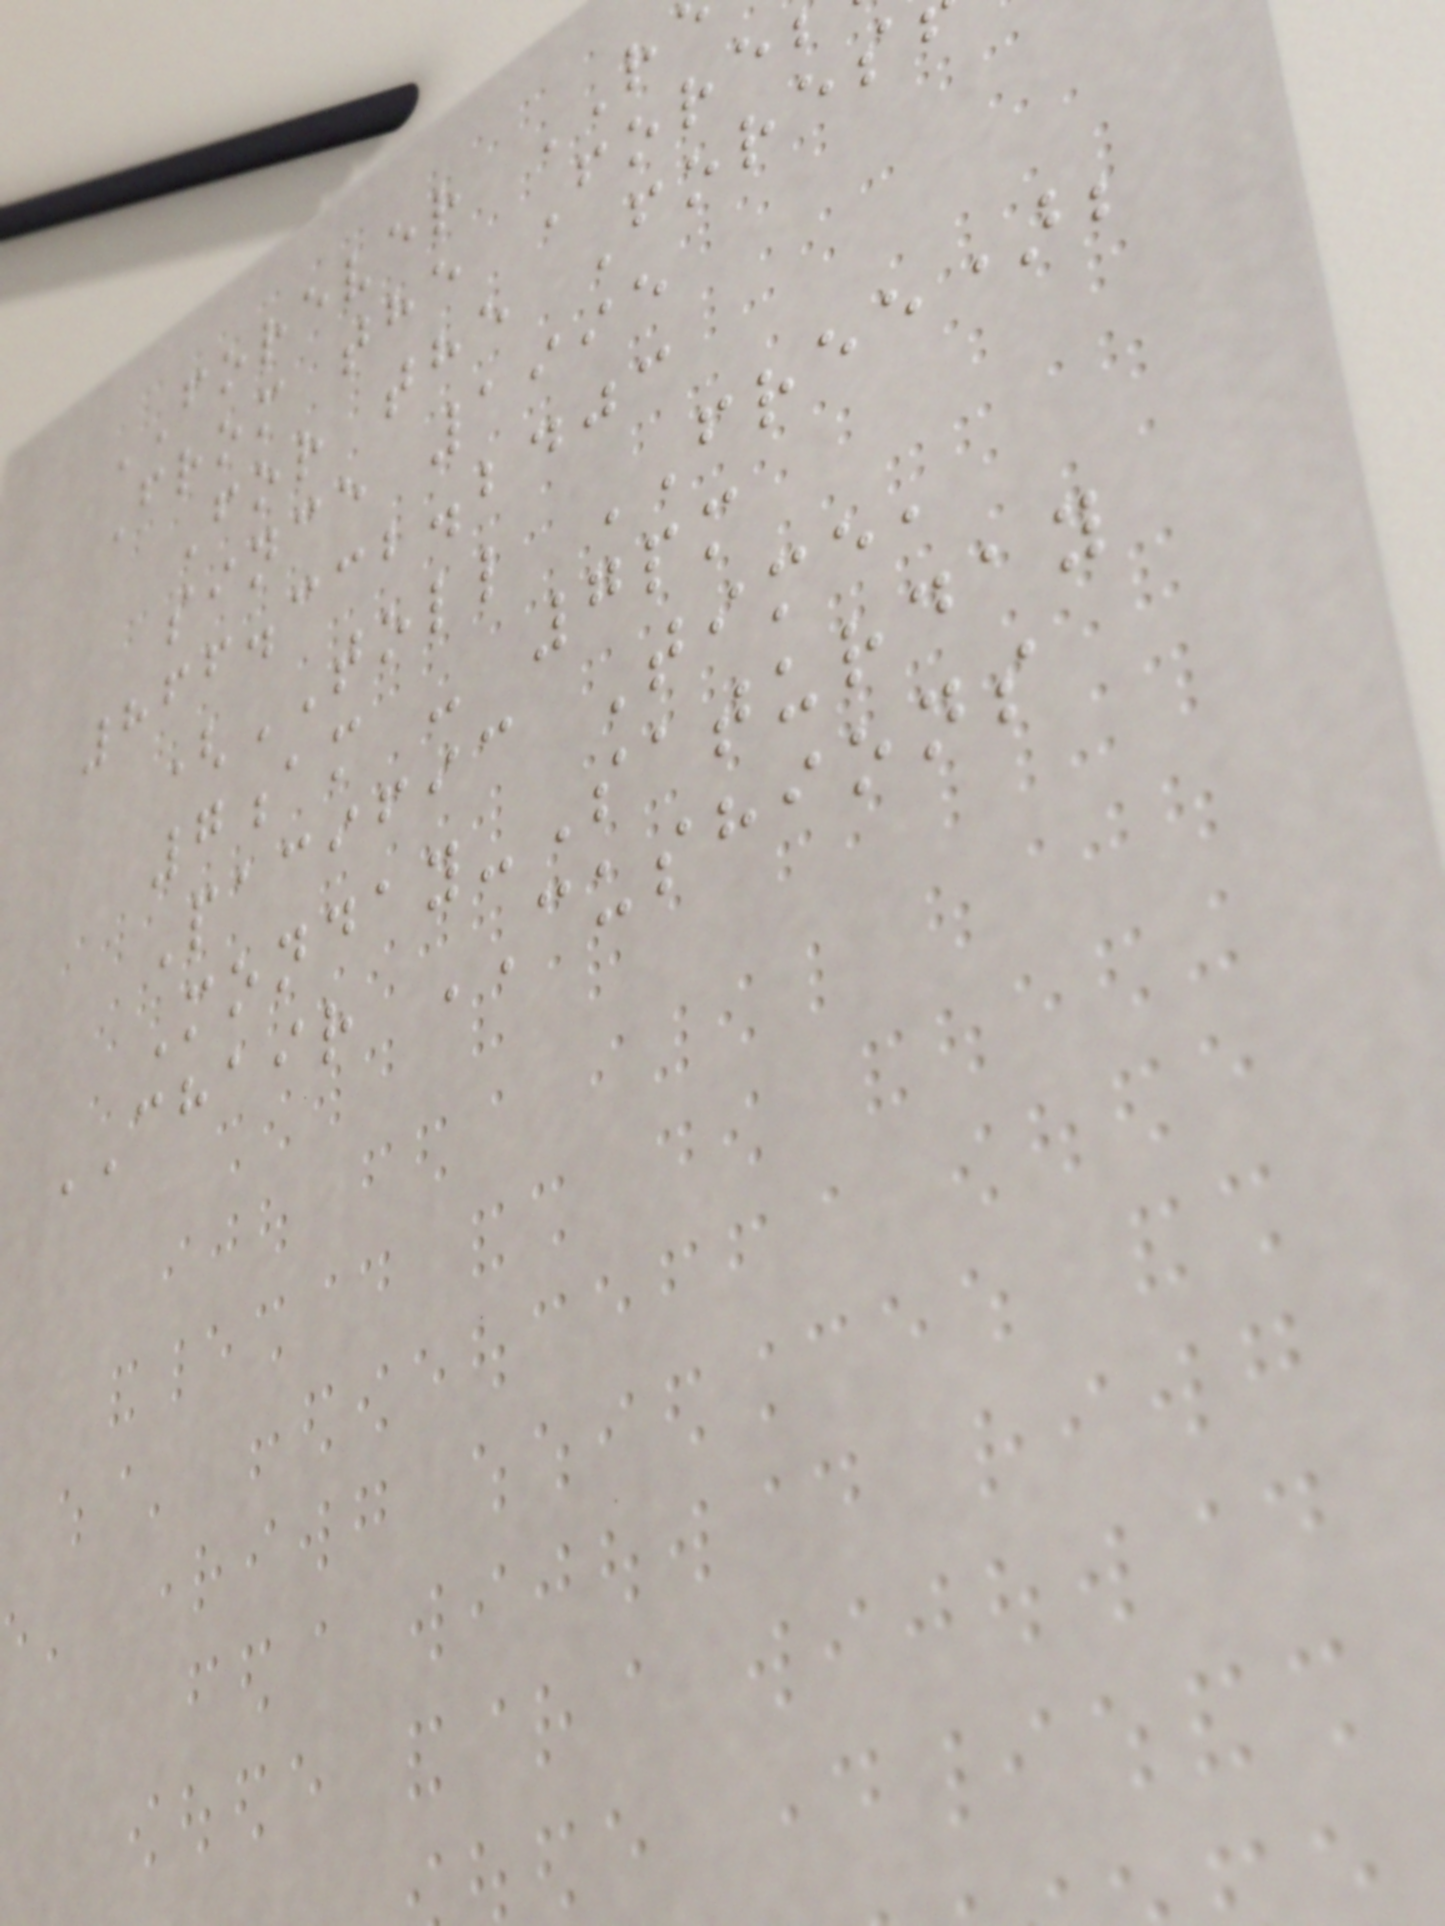FOREVER
From the Fore
For the Fores
since 1995
866.332.2403
(TOLL FREE);
7am - 7pm
Pacific Time,
Monday-Saturday
CHAIR CUSHIONS
